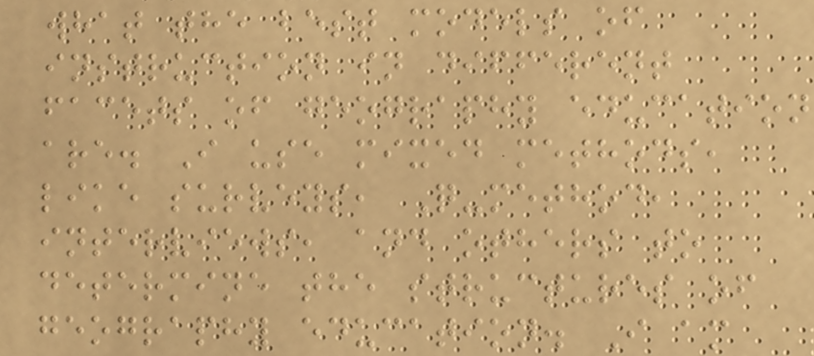what the best models of
instruction in different
facets of geography education
are. I use mixed methods,
like surveys, Q-method,
interviews, and others to
determine the structures of
geography education. I am
